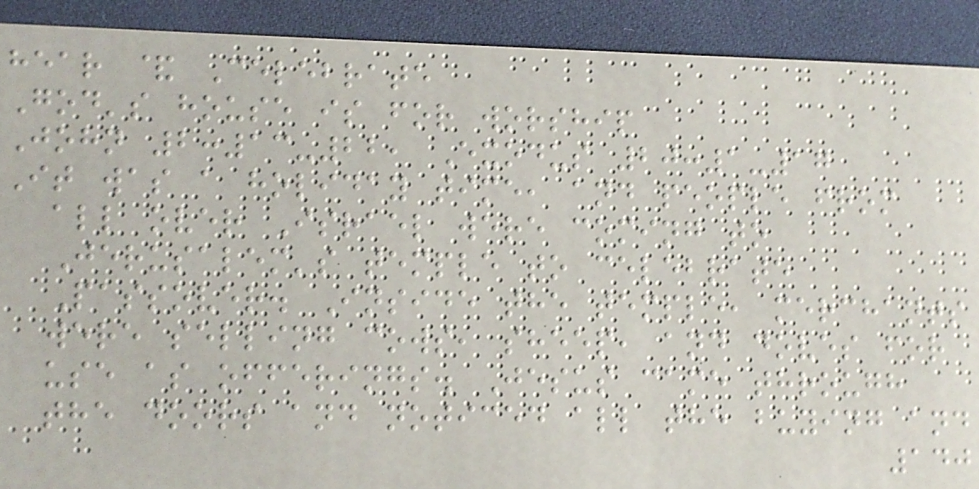hear & Celebrate
God's house is for worship
John 2:13-22, Exodus 20:1-17
It was a holiday time, and people from
all over Israel were coming to
Jerusalem's temple to celebrate
Passover. Inside the temple, merchants
were selling cows, sheep, and doves for
use as offerings. Jesus came through
the doors and noticed all the buying and
140
